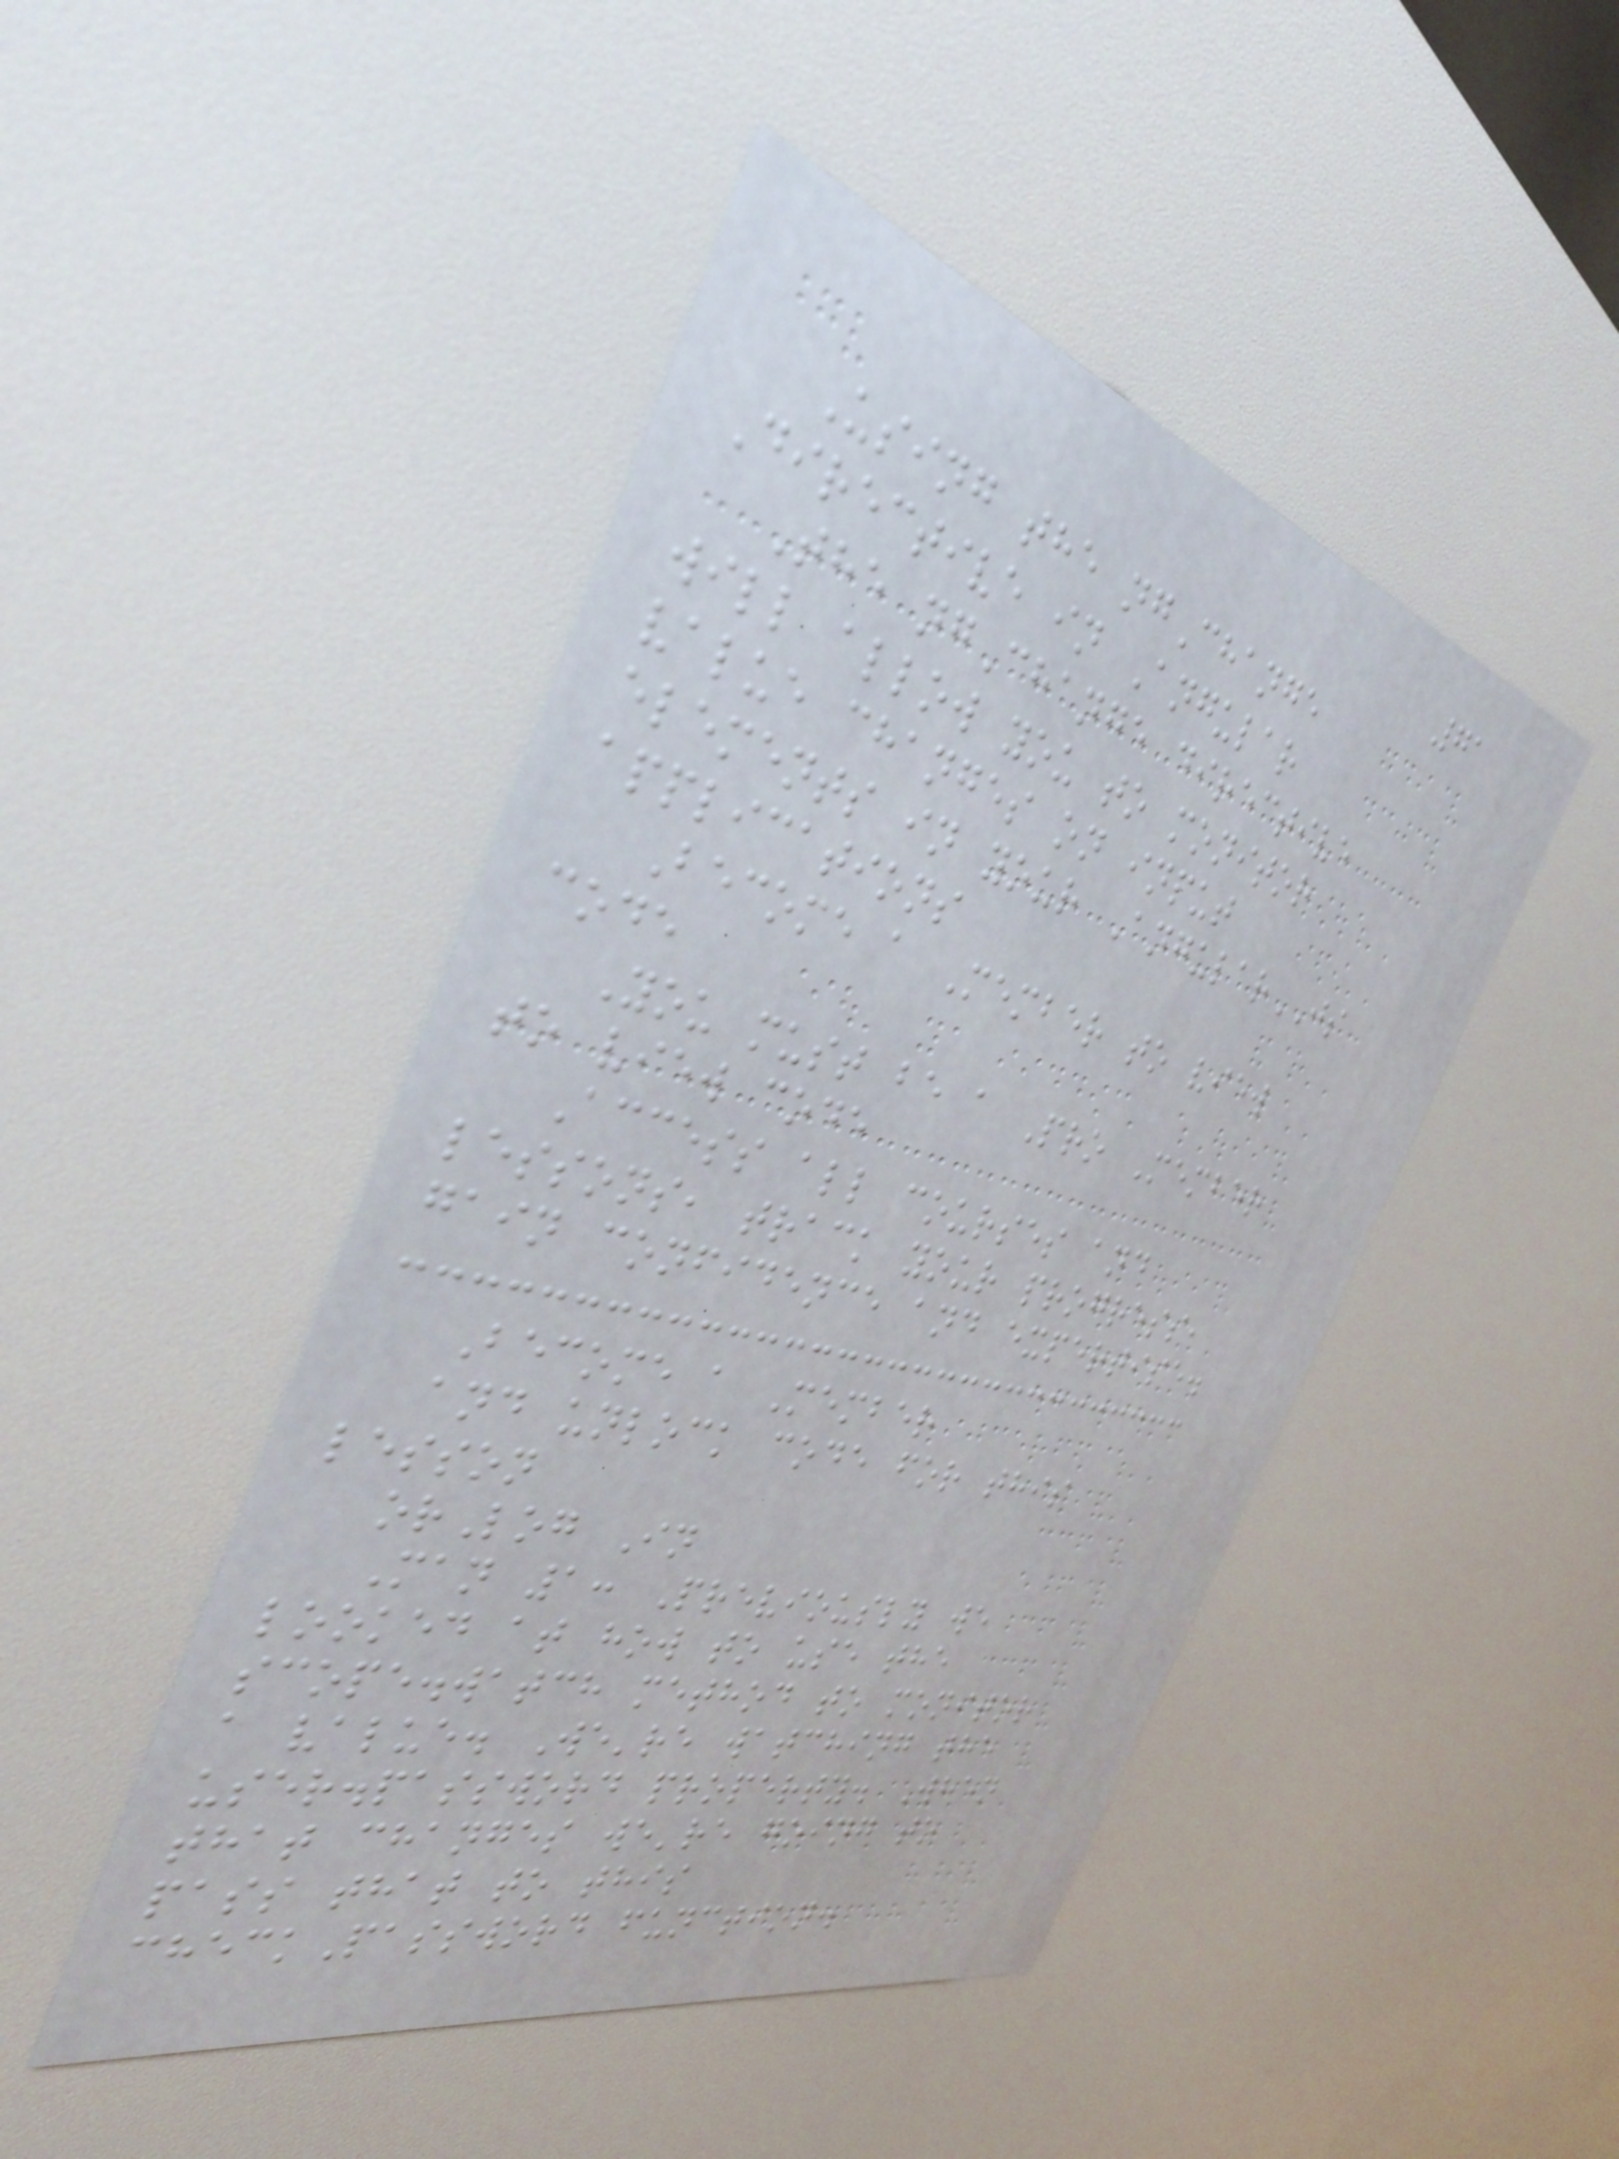71
Using the ngChange
Directive in Angular
The ngChange directive
will allow you to monitor
value changes on input
elements in your AngularJS
applications
Become a Member to view
code
You must be a Pro Member
to view code
Access all courses and
lessons, track your progress,
gain confidence and expertise.
Become a Member
and unlock code for this
lesson
orLog In
Man 1: Previously we
looked at how to use the
scope.watch method to monitor
a value. We're watching the
user.password property. When
that changes we're going to
pass that to this
checkPassword function.
